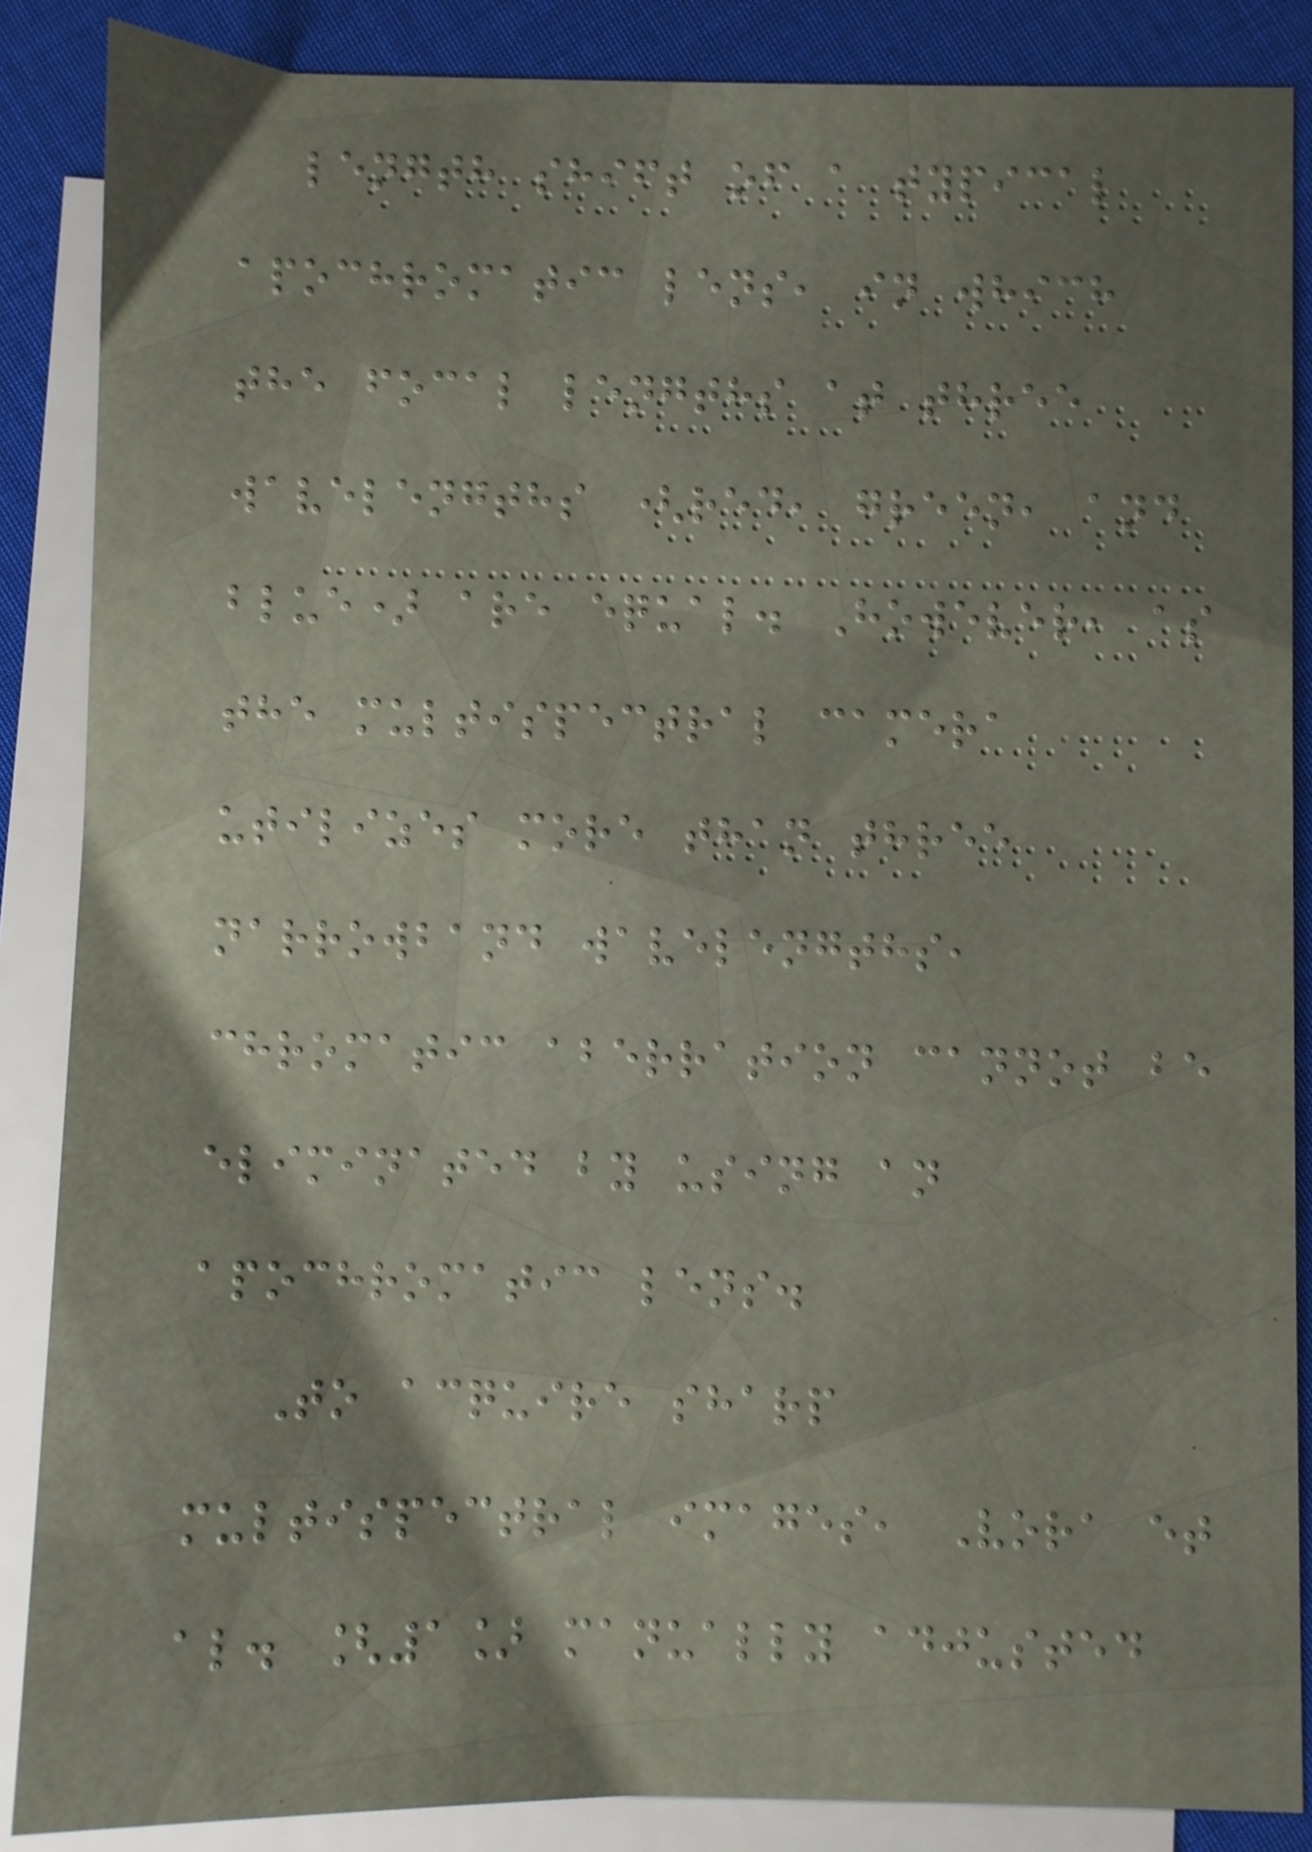length shift of a typical
apochromatic lens, in which
the focal lengths at three
wavelengths (red, green, and
blue) are equal. However, as
the multispectral camera
utilizes more than three
narrowband wavelengths,
chromatic aberration cannot be
eliminated by using an
apochromatic lens.
To acquire sharp
multispectral images, Vora et
al. [1] manually adjusted
